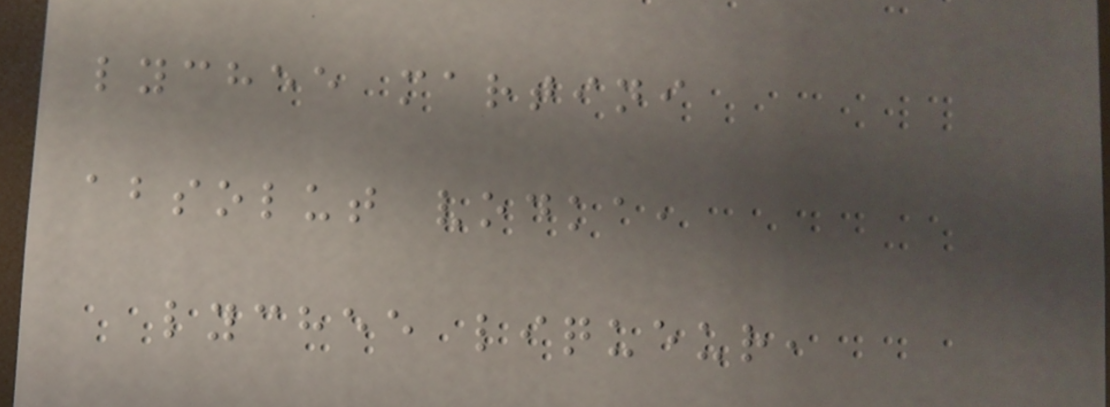lychee martini
absolut vodka,
lychee liqueur,
